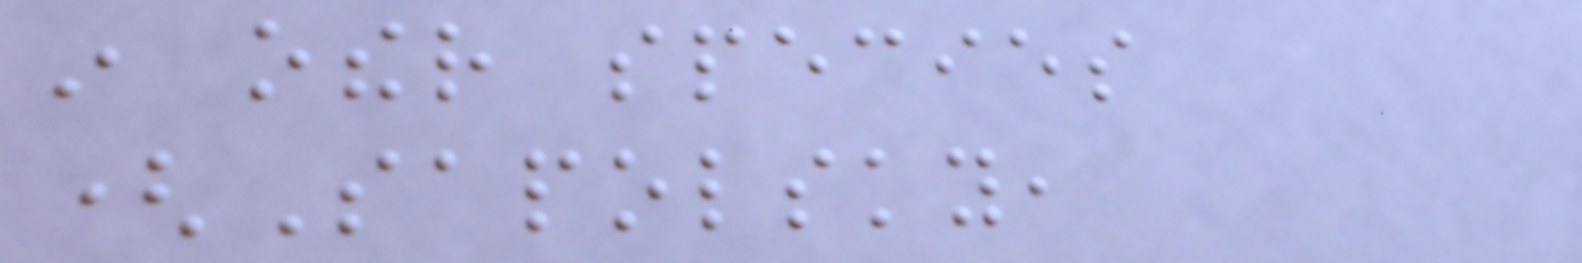in other species
(Sapolsky,
